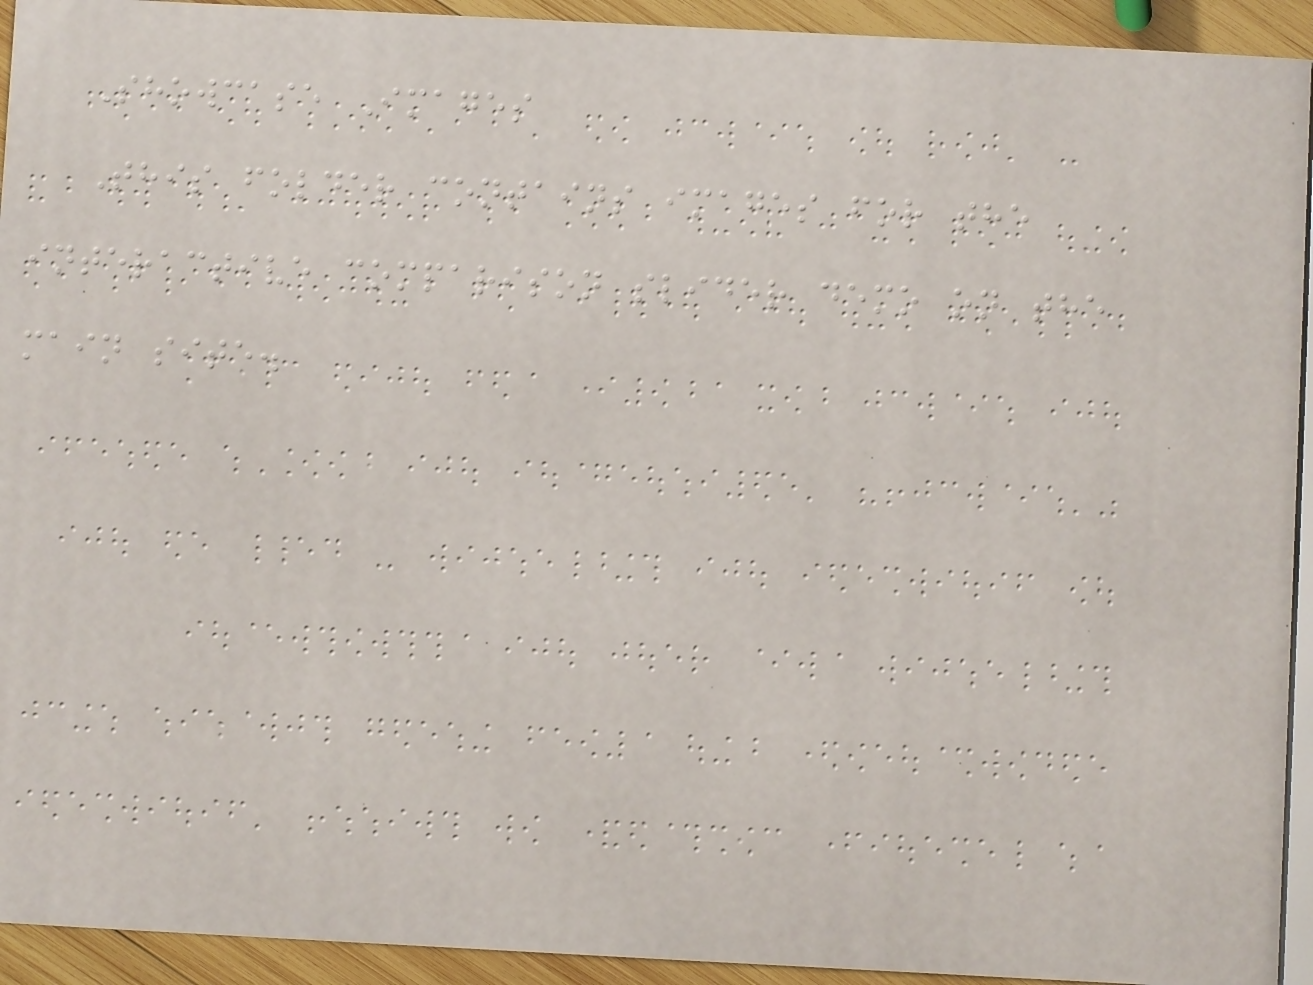Showcase Images
This folder contains images for the
interactive comparison slider demo on the
main site.
